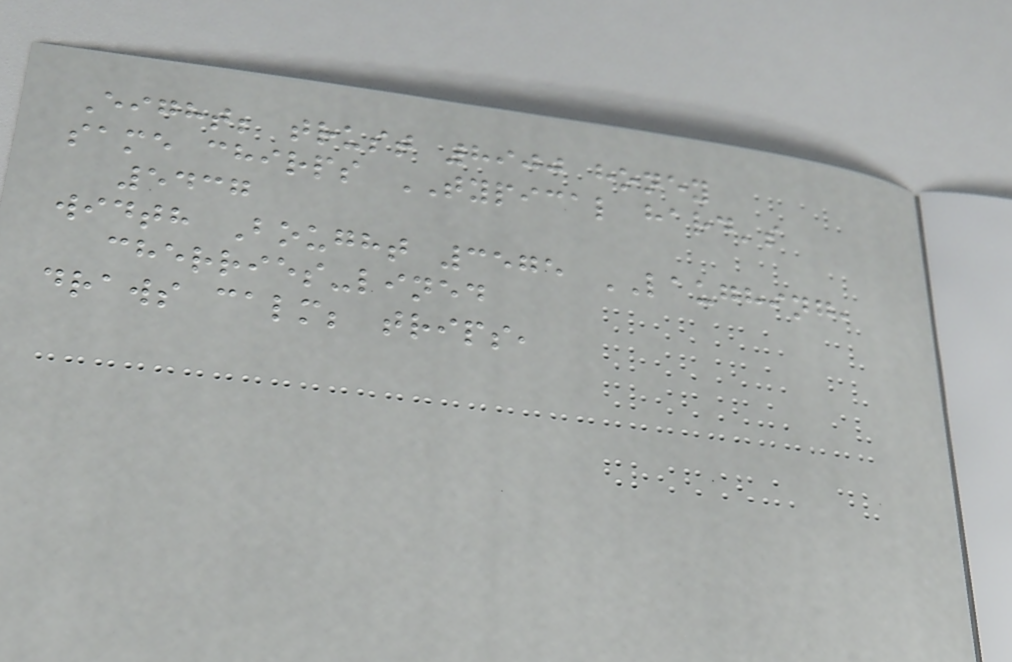Eight; trust 8900 honey
same chirps TYPICAL hard's
5437
width Bought 3575 LAUGHING,
cherries-lined
draws calm; trips,
